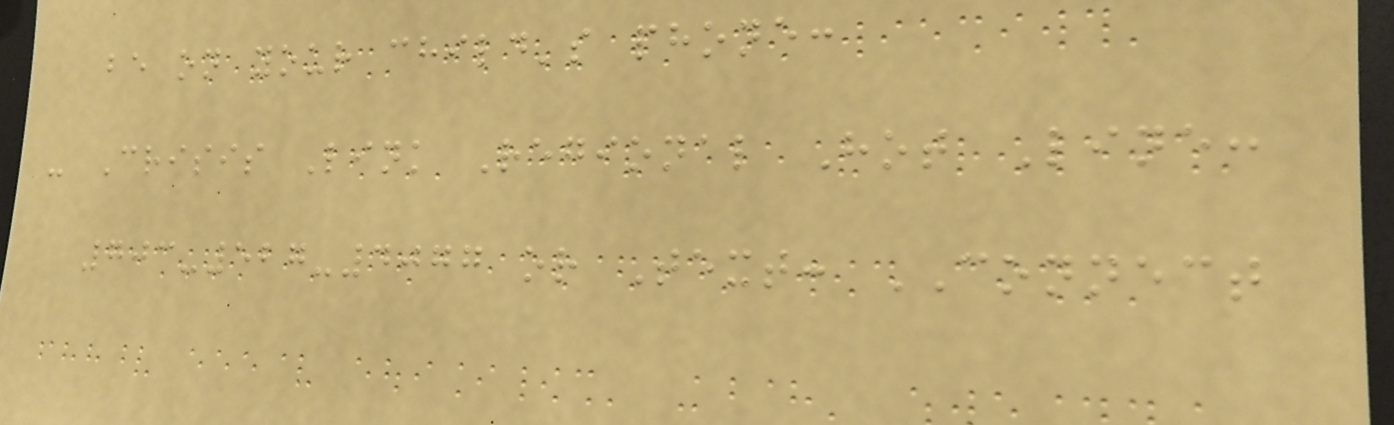be on your child's phone:
- Crisis Link Regional Hot Line:
703-527-4077 or Text: CONNECT
